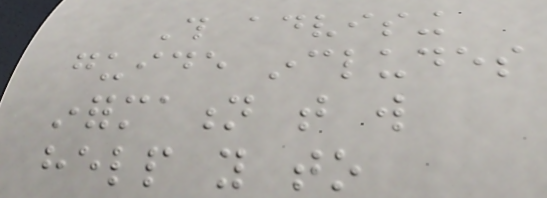This advising
guide includes
information that will
help you to
